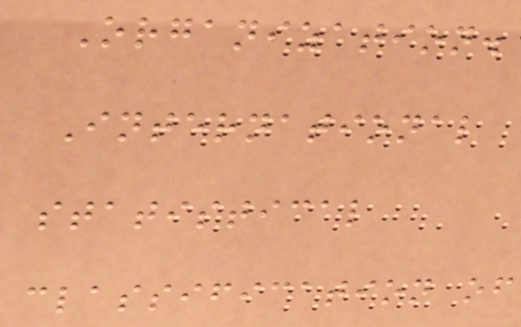Organization.
International
statistical
classification of
